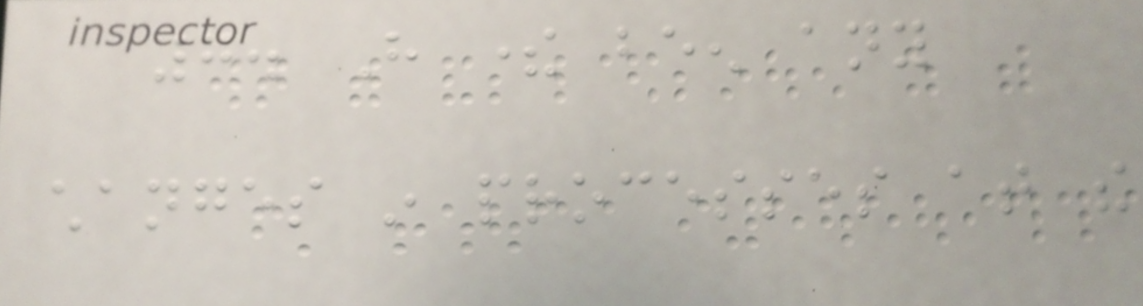7. Have there been any
changes in processes at the
